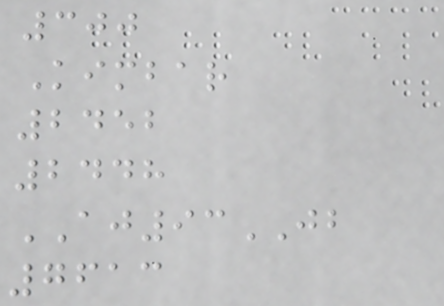300
Kimbar
2452
2448
AJ93JB
7613
